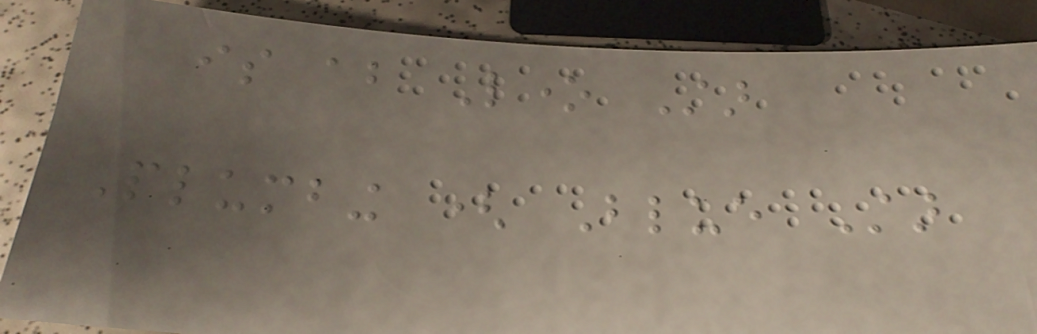is about Lone Star
Plumbing ( Blue Star
